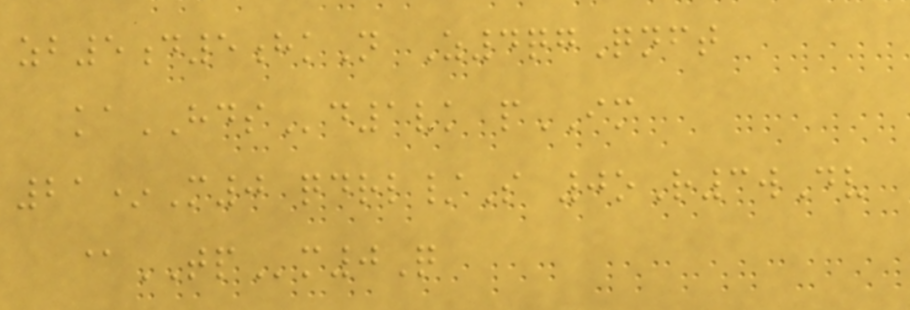zb5d5hkN Z4qgQnft
kaHDSd1vk pIM
21*M0 qdrl/S 0oR3wDv
@TPm0Q
